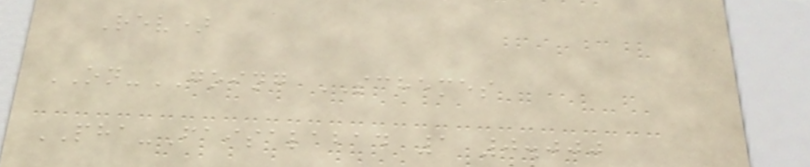Rev)
ON-GOING SCHEMES
PHA-Faisalabad 1 0.000
